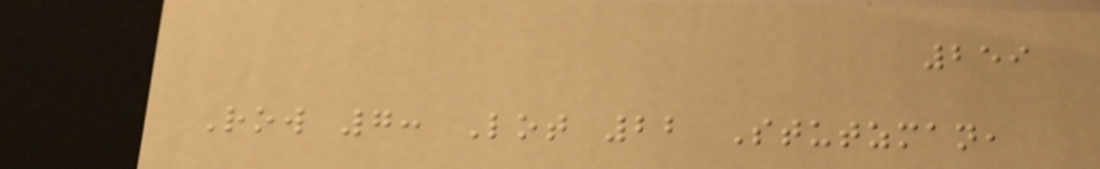259
Row 7: Lot 22 Stutzman,
